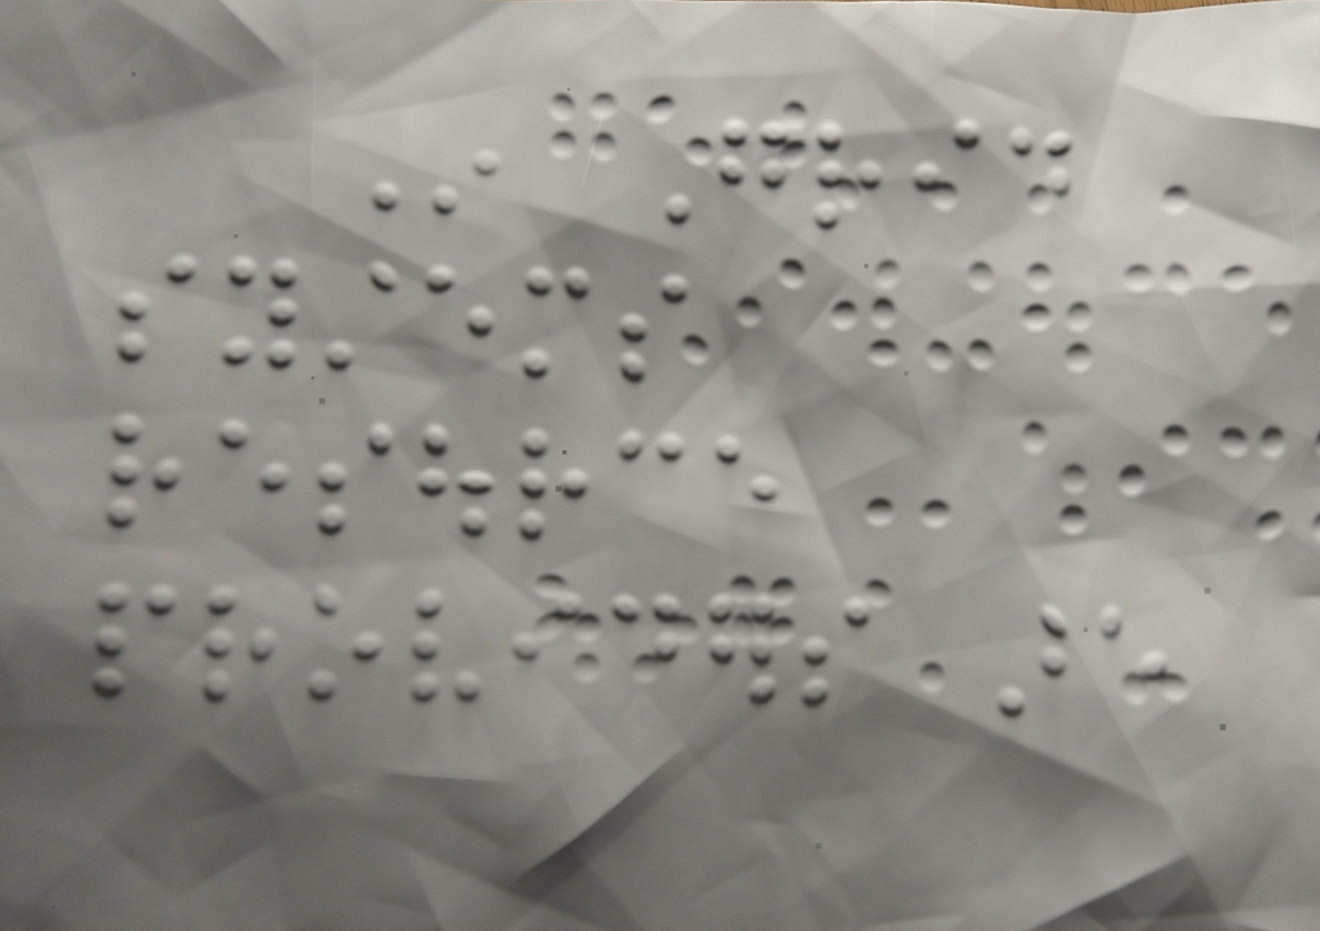In Grid
systems
resource
providers are
